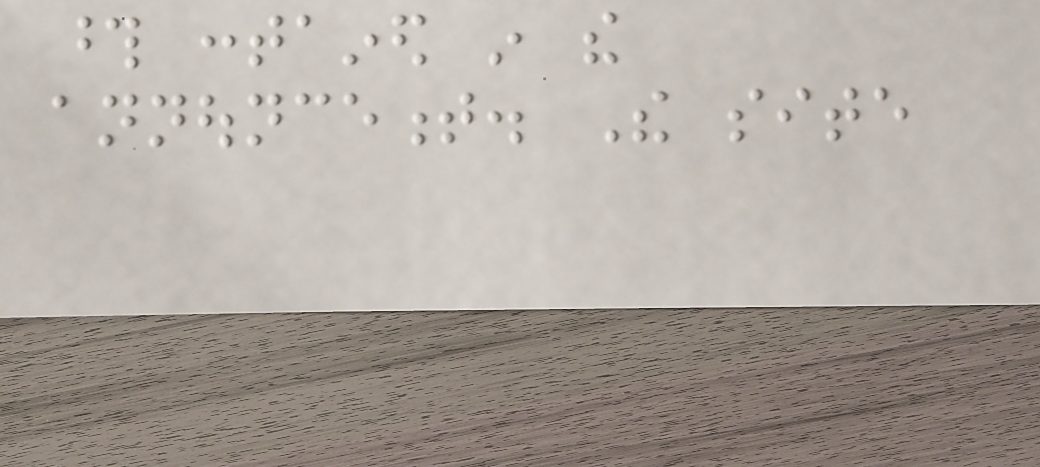those contained in the
announcement. The site
